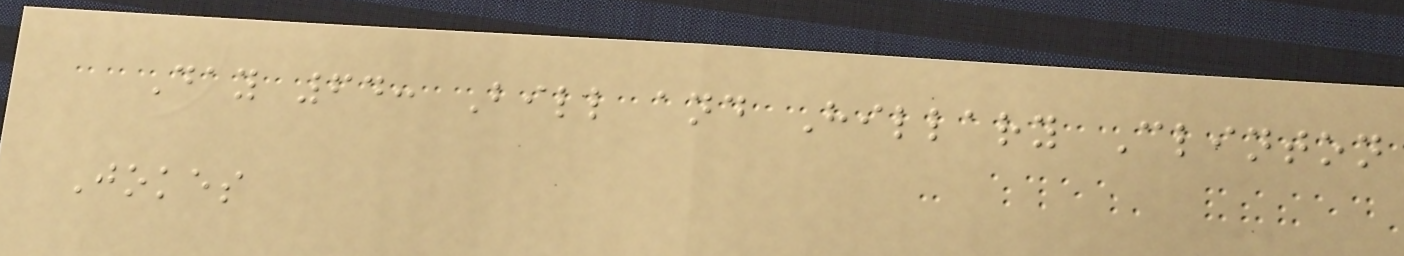Day 64: Bill and Hillary Clinton
Jokes
